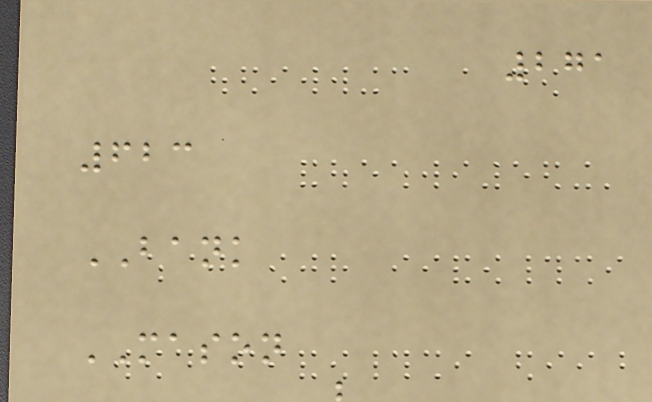271
623
BANK
MASON
